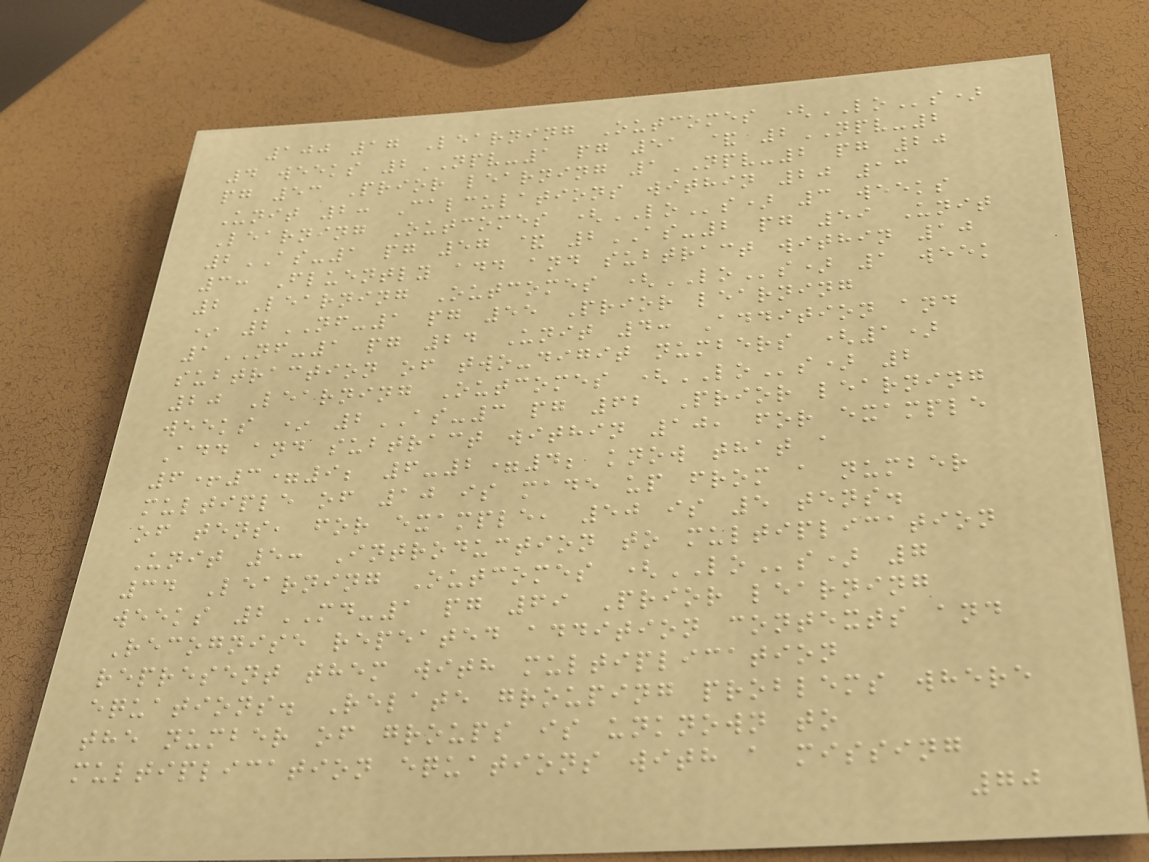100 17 Learning Outcomes (LOs)
4 weeks 2NPV-1 pg 51 & 2NPV-2
pg 53 Prior learning 1NPV-2 pg 20
Unit 2: Calculations within 20 13
Learning Outcomes (LOs) 3 weeks
2AS-1 pg 57 & 2AS-2 pg 59 Unit
3: Fluently add and subtract within 10
2 Learning Outcomes (LOs) 1 week
* 2NF-1 pg 55 Prior learning
1NF-1 pg 24 Unit 4: Addition and
subtraction of two-digit numbers (1)
20 Learning Outcomes (LOs) 2
weeks * 2AS-3 pg 62 Prior learning
Add and subtract within 10, for example
6+3=9; 6-2=4; know that a
multiple of 10 is made up from a number
of tens, for example, 50 is 5 tens.
Unit 5: Introduction to multiplication
34 Learning Outcomes (LOs) 7
weeks 2MD-1 pg 69 Prior learning
Recognise repeated addition contexts and
represent them with multiplication
equations. Relate grouping problems where
the number of groups is unknown to
multiplication equations with a missing
70
